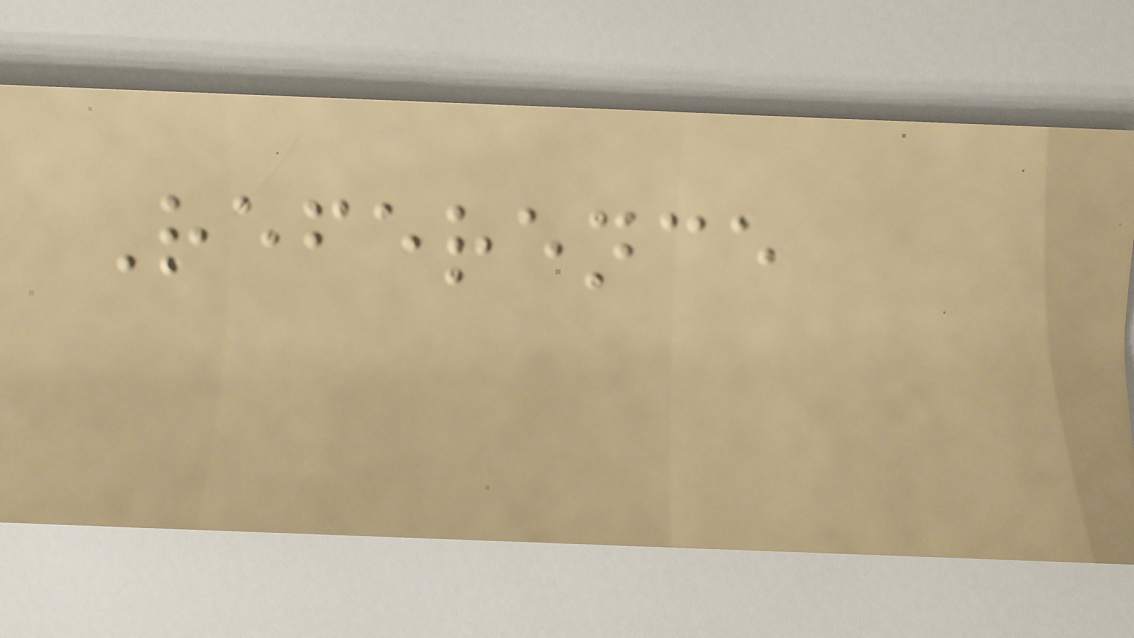Reference
